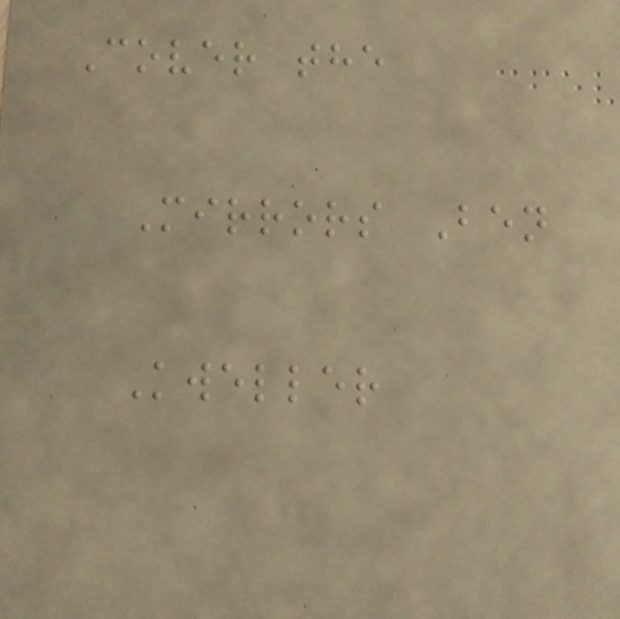Cover the
Mirrors Ben
Kweller
